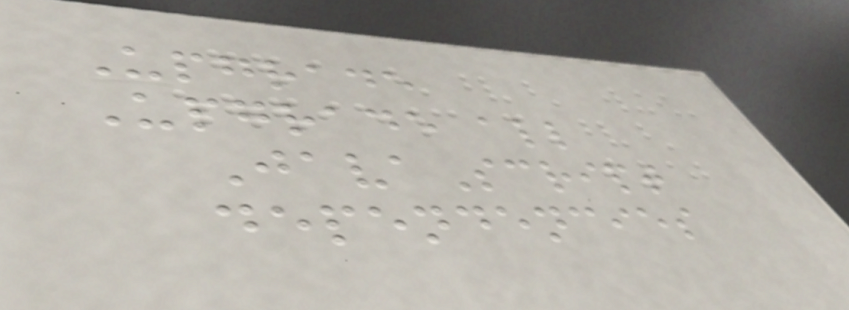Upgrade
Upgrade all
JavaScript
dependencies
